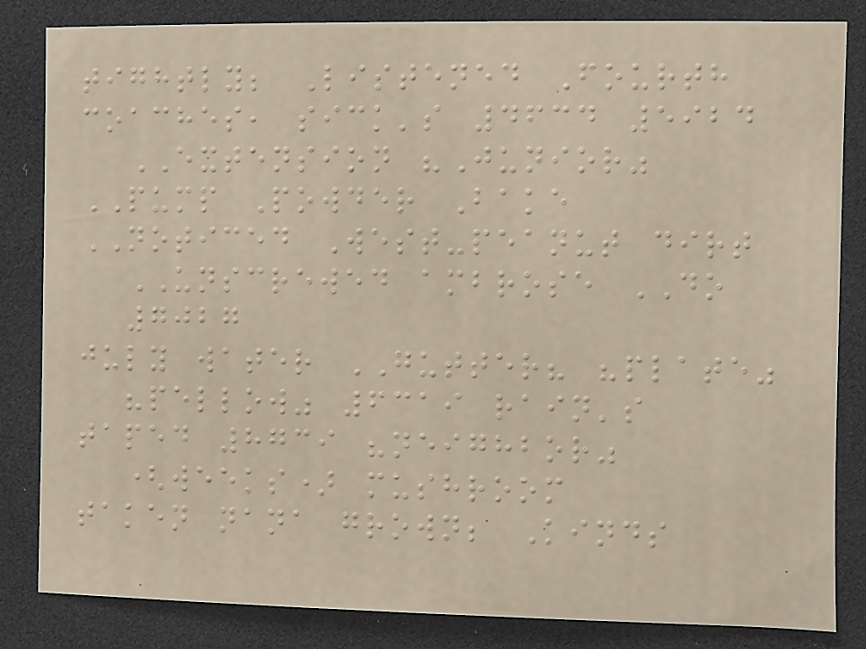tightly; Listened Fourth
coaches, sick's 4634 5924
EXTENSION "Junior"
PUMP Powder Bake
NOTICED West-peanut dirt
UNSCREWED ambrose DO
7027
july water GUTTER? "plate"
"pellow" 6319 rain's
taped 8739 "neighbor"
(weeks) mushroom
taken nana grown; Kinds
